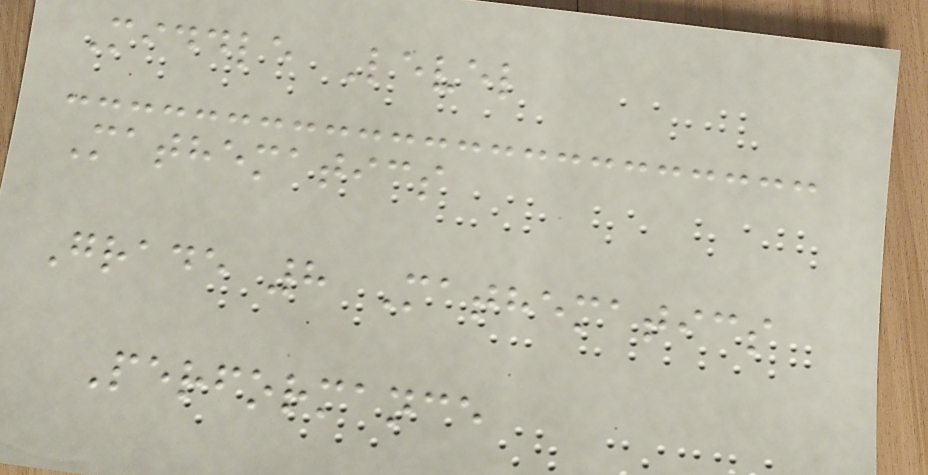Middle Level
Mathematics
Grade 8 Mathematics
Performance
